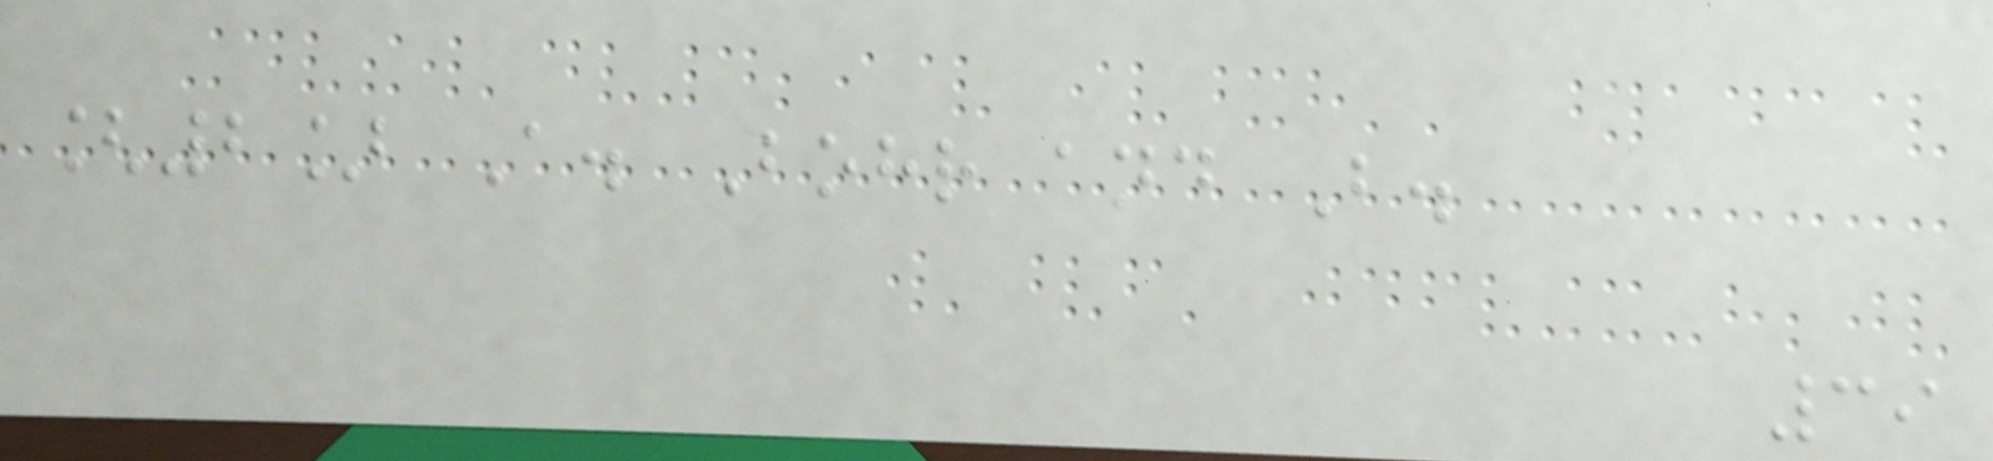[2] A. Bohr and B.
39
